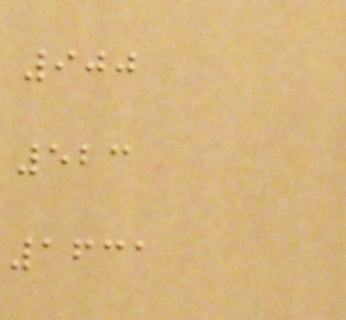900
523
1631
